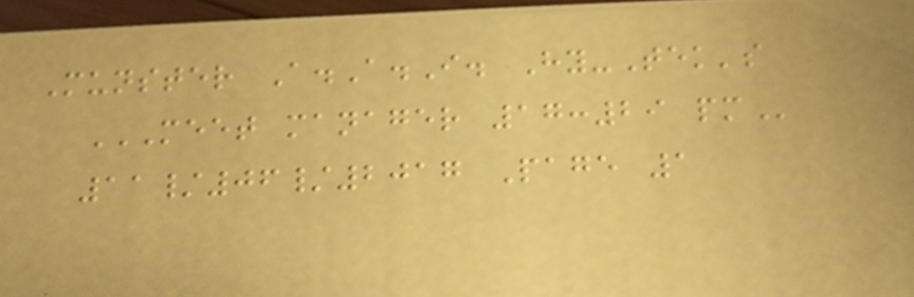Munster A.A.I. Hy-Tek's
MEET MANAGER 17:29 PM
11/06/2017 Page 1
